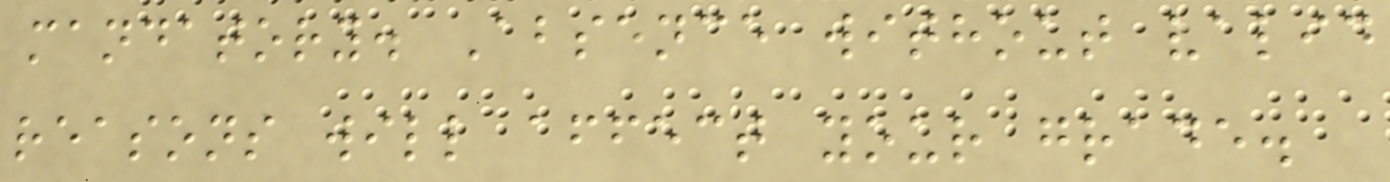mandatory. Absence without valid
reasons will affect your grade.
